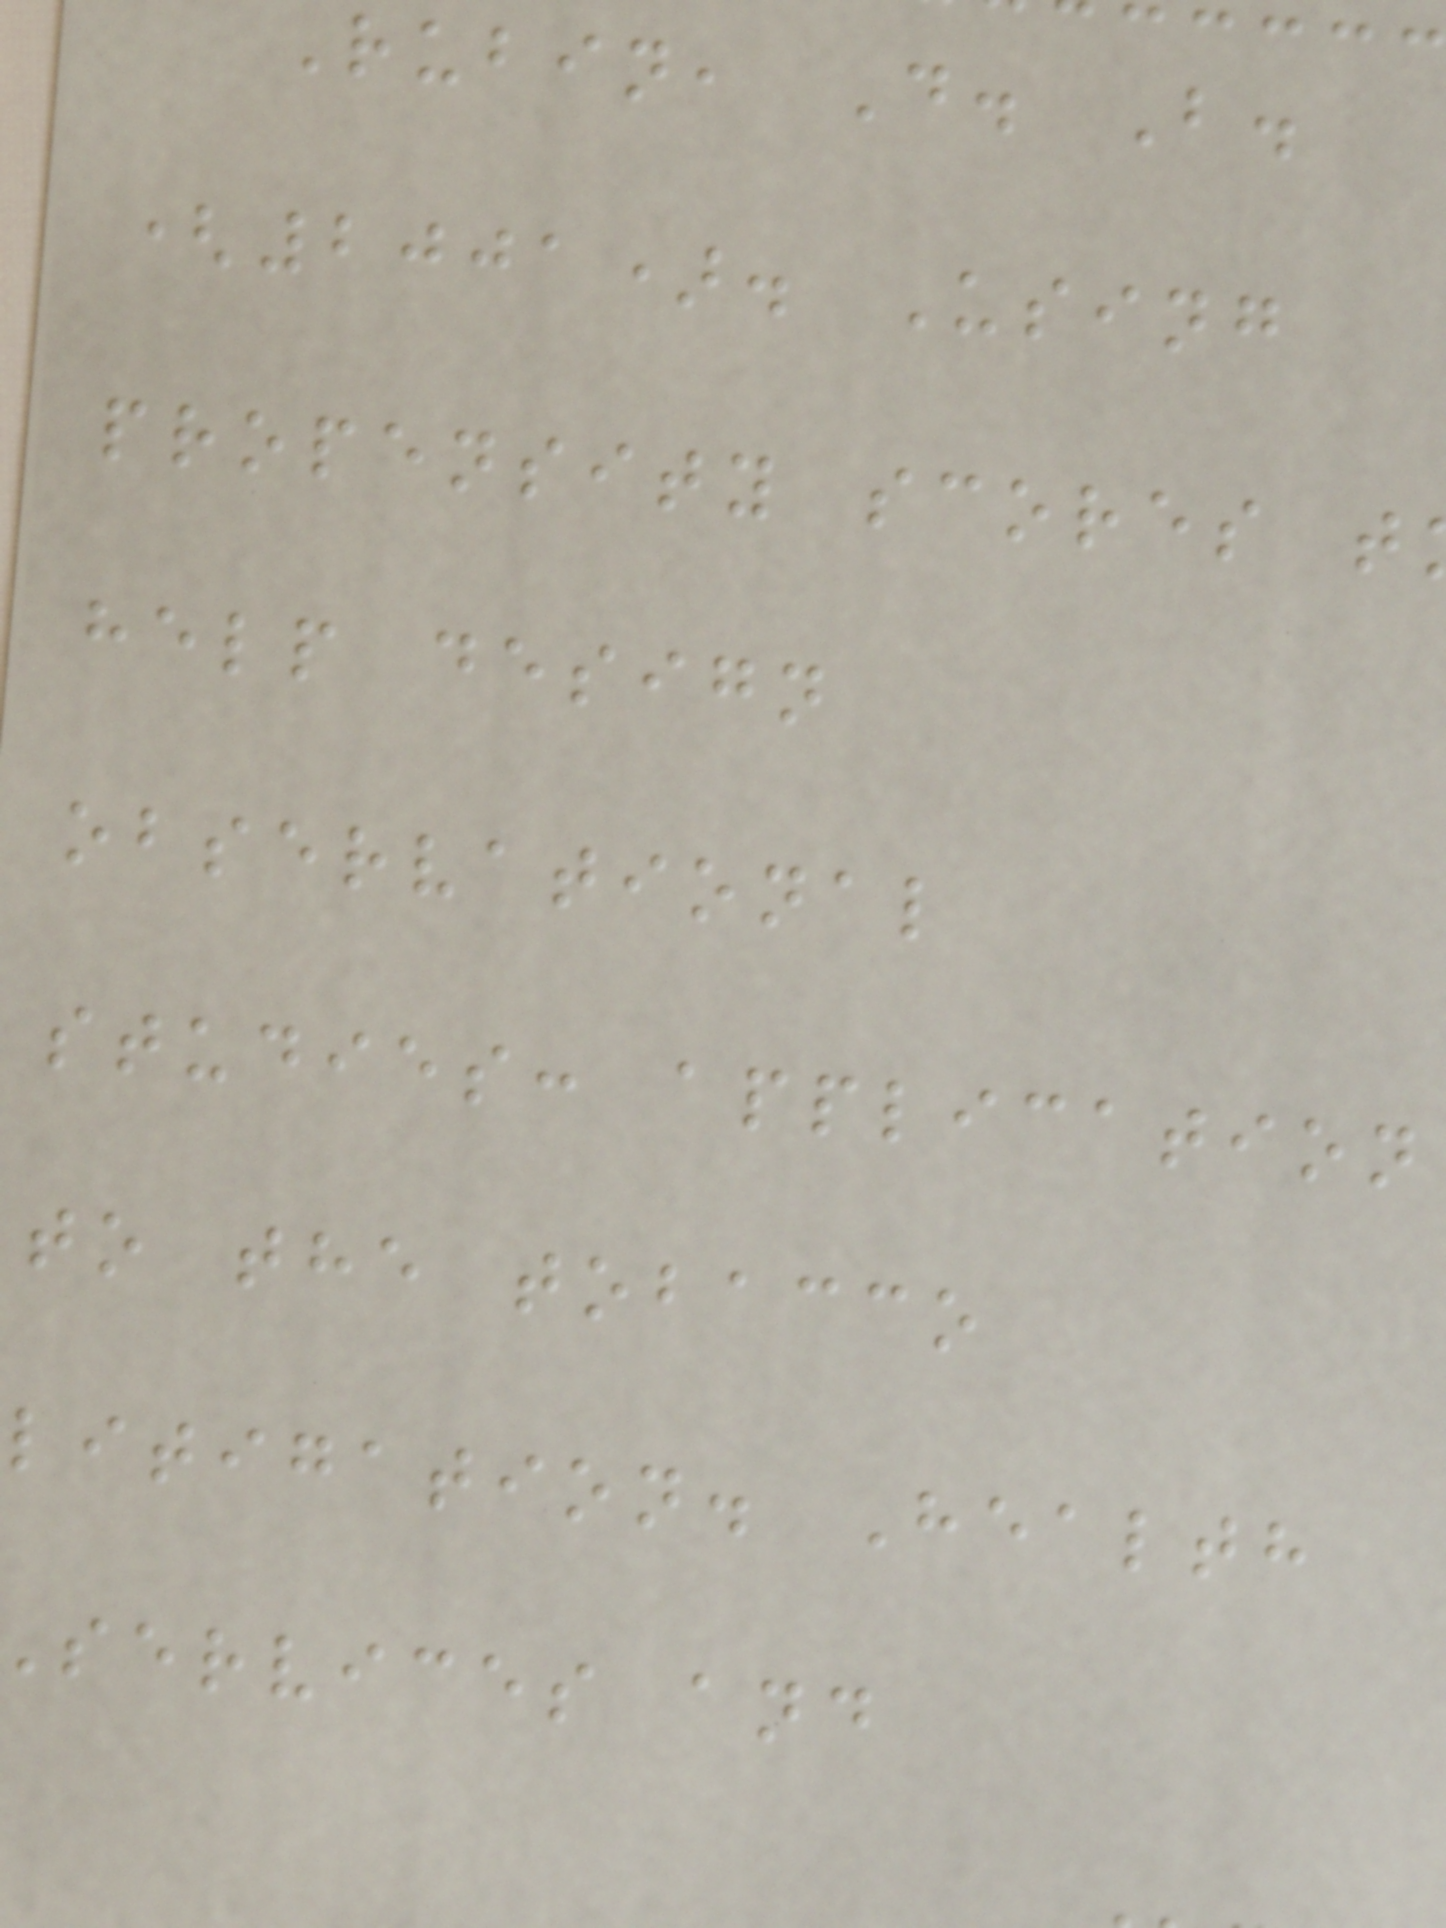Rubin, D. B.
(2001). Using
propensity scores t
help design
observational
studies: application
to the tobacco
litigation. Health
services and
